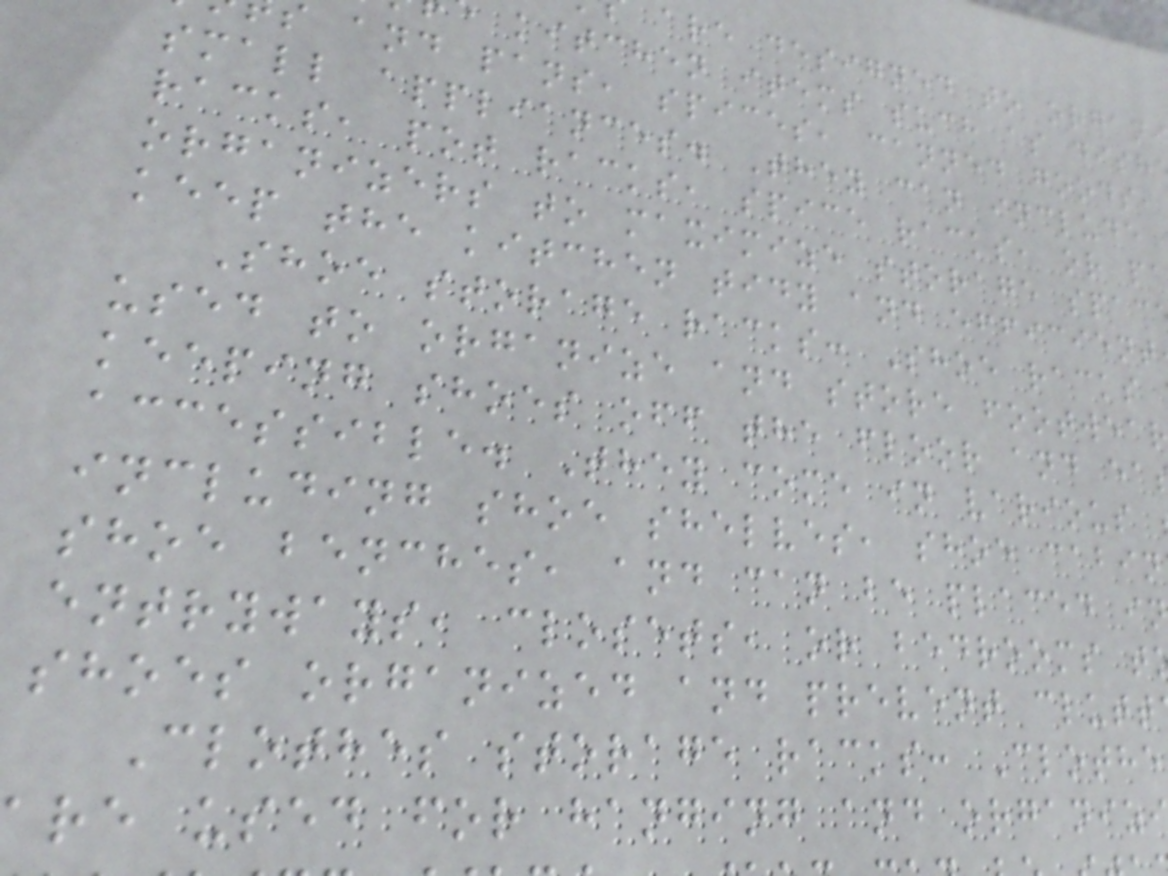are designed to organ
kitchen items such as dish
and pans, spices, canned goods,
small appliances. They can include
racks, pot racks, spice racks, or p
organizers to maximize storage spac
keep the kitchen tidy and efficient
Shoe storage racks: Shoe racks
used to organize and store footwear
keeping shoes off the floor and ea
accessible. They come in various
including shoe shelves, shoe cabin
shoe benches, and can be placed in
entryways, closets, or bedrooms t
shoes organized and prevent clutt
Clothes storage racks: Clothe
re used for hanging and organiz
